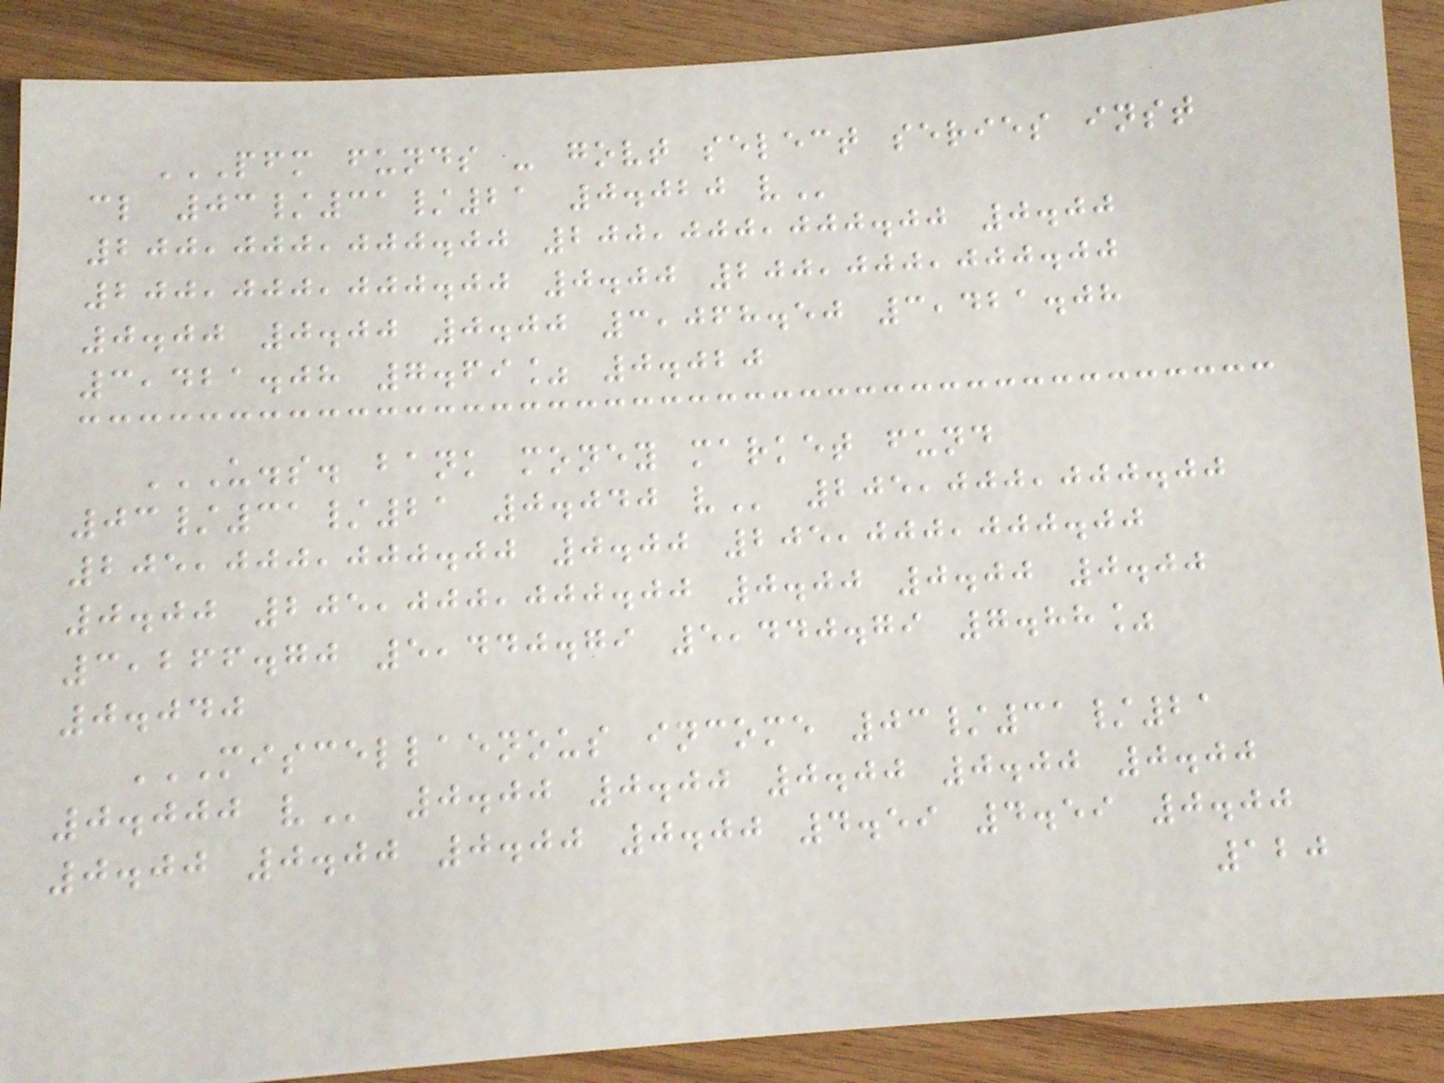PFM FUNDS - GOVT SELECT SERIES INST
CL 03/31/21 0.020 V
200,000,000.00 200,000,000.00 0.00
200,000,000.00 0.00 200,000,000.00
0.00 0.00 0.00 3,068.50 3,421.08
3,421.08 7.69% 0.020
U.S. BANK MONEY MARKET FUND
03/31/21 0.040 V 205,000,000.00
205,000,000.00 0.00 205,000,000.00
0.00 205,000,000.00 0.00 0.00 0.00
3,266.70 5,440.79 5,440.79 7.88%
0.040
MISCELLAENOUS INCOME 03/31/21
0.000 V 0.00 0.00 0.00 0.00 0.00
0.00 0.00 0.00 0.00 4.59 4.59 0.00
120
